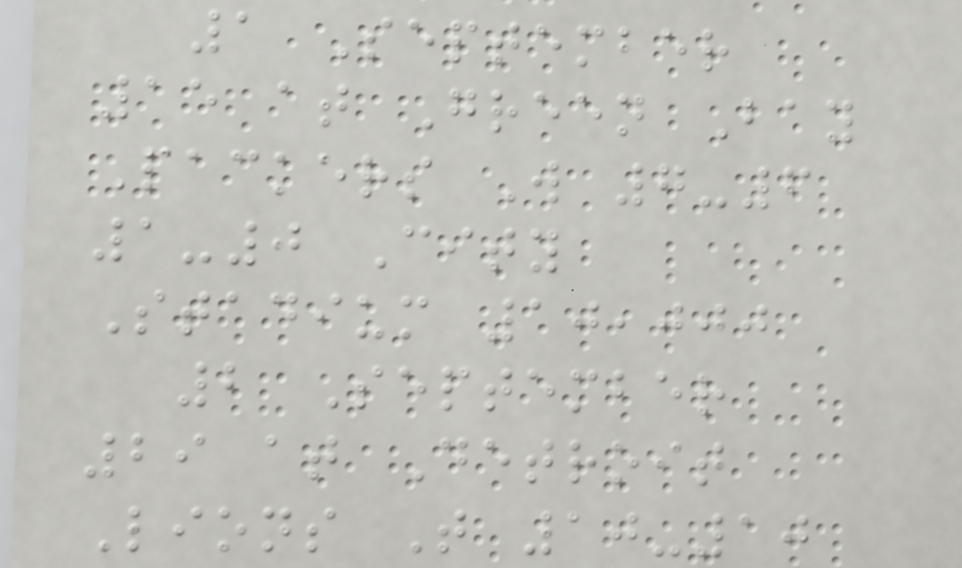1 September
15 at Green Bay
Packers W 7-6
1-0 City
Stadium 10,000
2 September
29 at Detroit
Lions T 10-10
